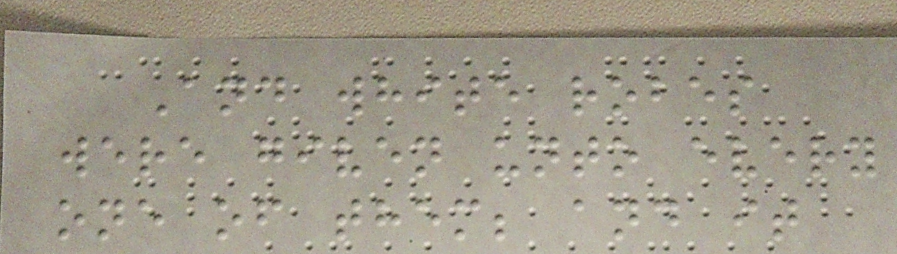And white robes
were given unto every
one of them; and it
